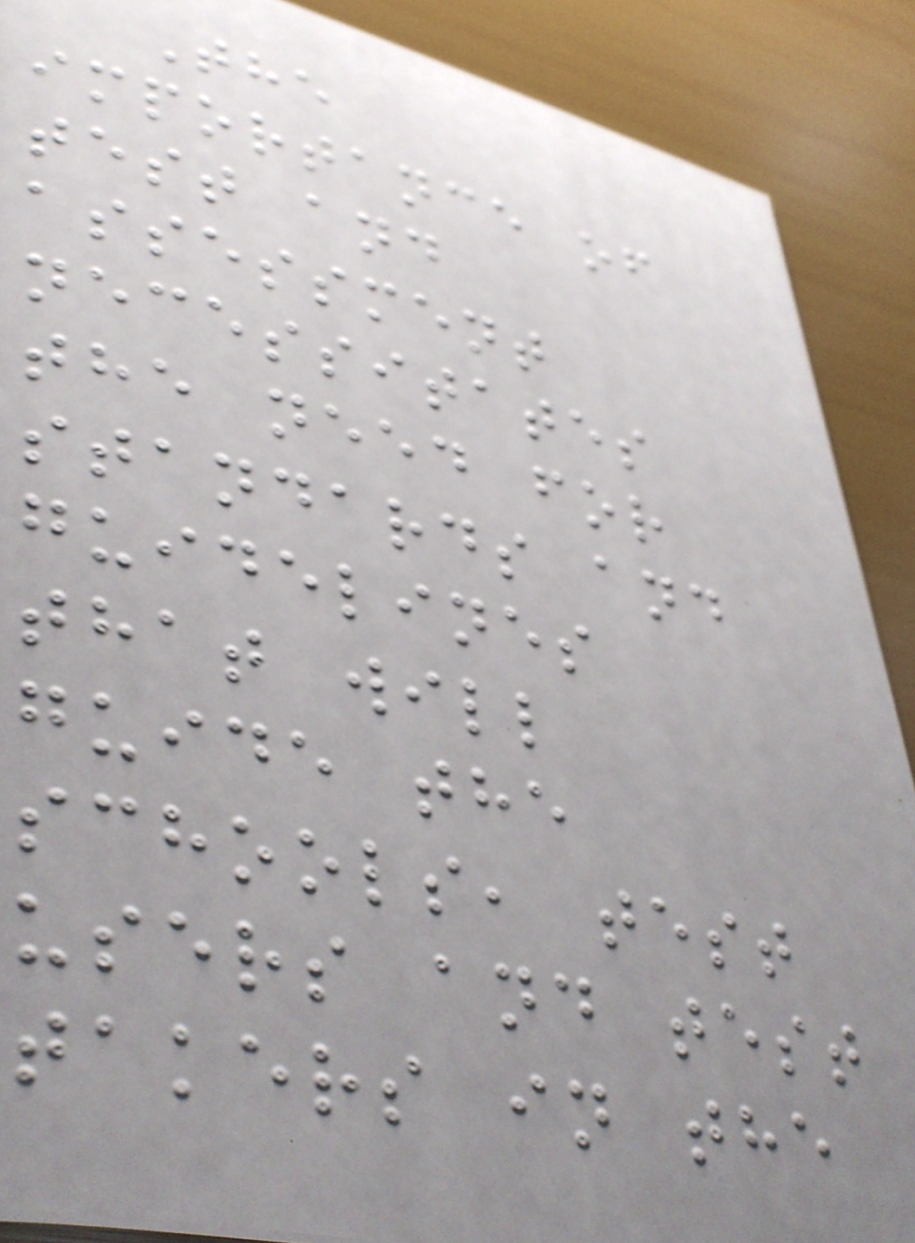The
importance of
test and
assessment
necessitates
the need for
standards and
guidelines
that will
guide the
schools, test
users and test
takers in the
